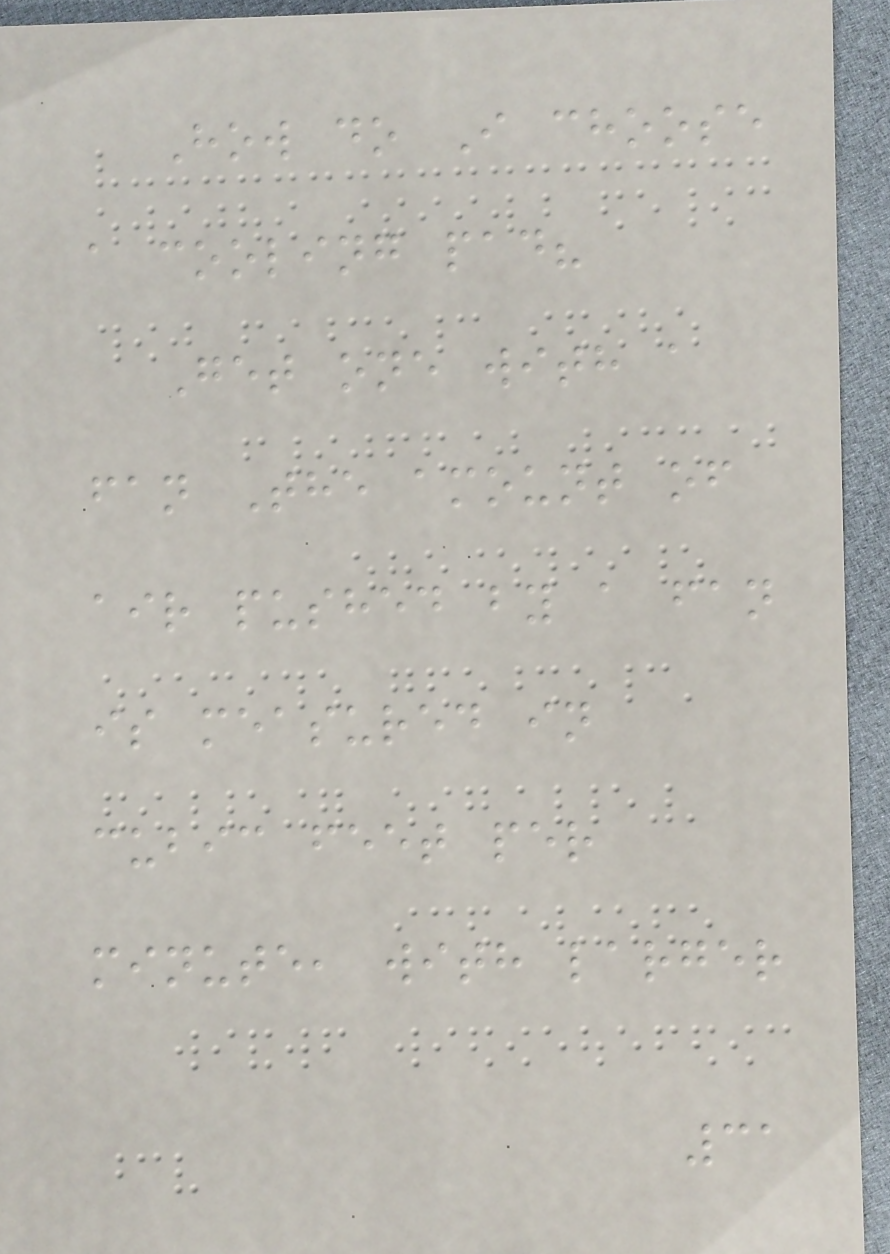How do I choose
a cooling pad?
Get one with a
fan The amount of
air pushed by a fan
is measured in
cubic feet per
minute, with larger
31
